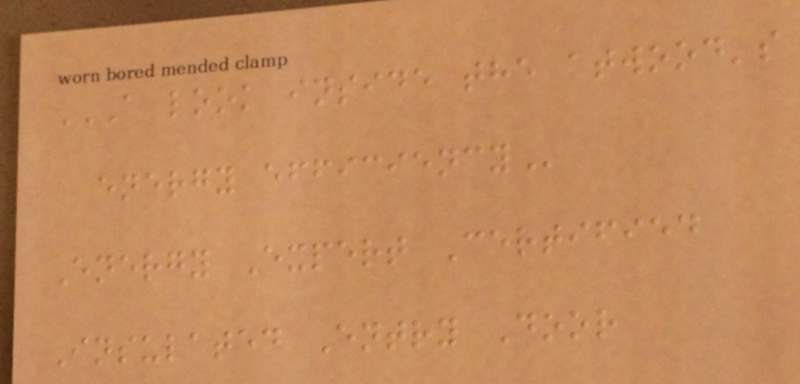A LOOK INSIDE THE ATWOOD'S
ENERGY EFFICIENCY
Energy Expert Certified
Insulated Entry Door
